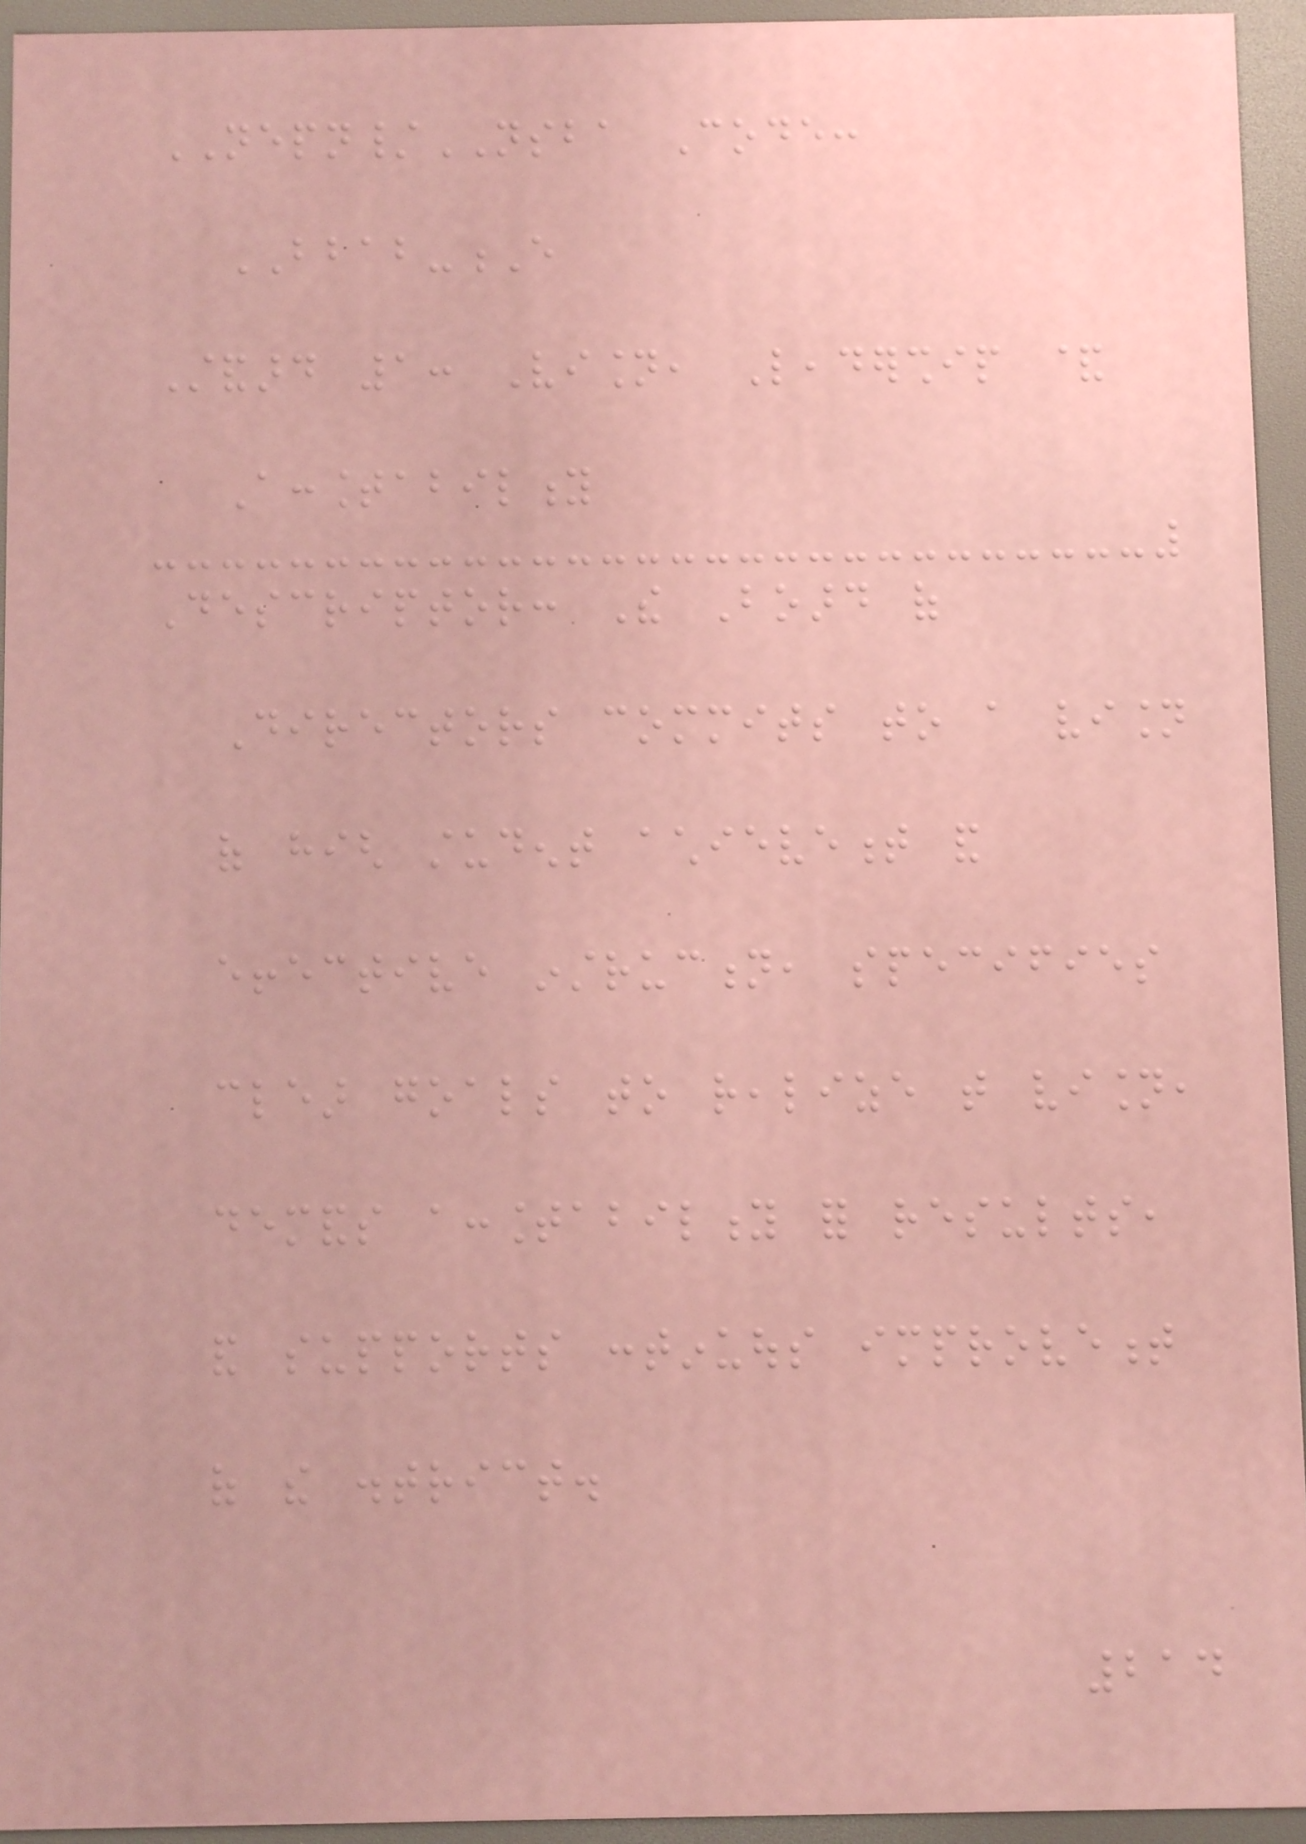NEPN/NSBA Code:
BBAB-E
Standard 1: Vision, Leadership &
Accountability
Descriptor: The Board of
Directors commits to a vision
of high student achievement and
effective instruction, specifies
clear goals to realize that vision,
demands accountability for results,
and supports continuous improvement
of the district.
214
